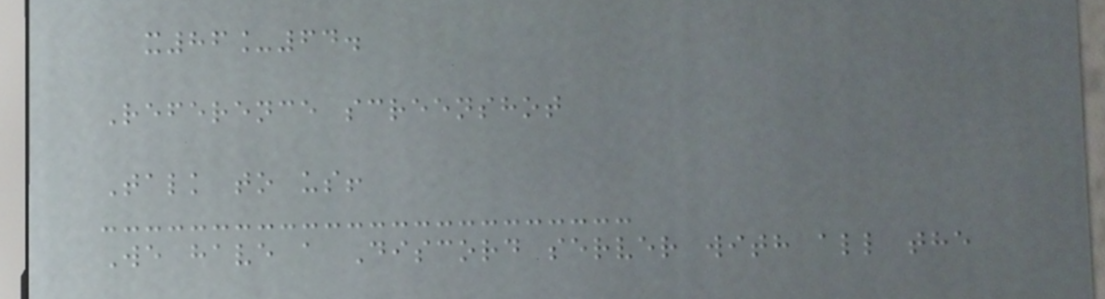x86_64.
Reference screenshot
Talk to us!
We have a Discord server with all the
